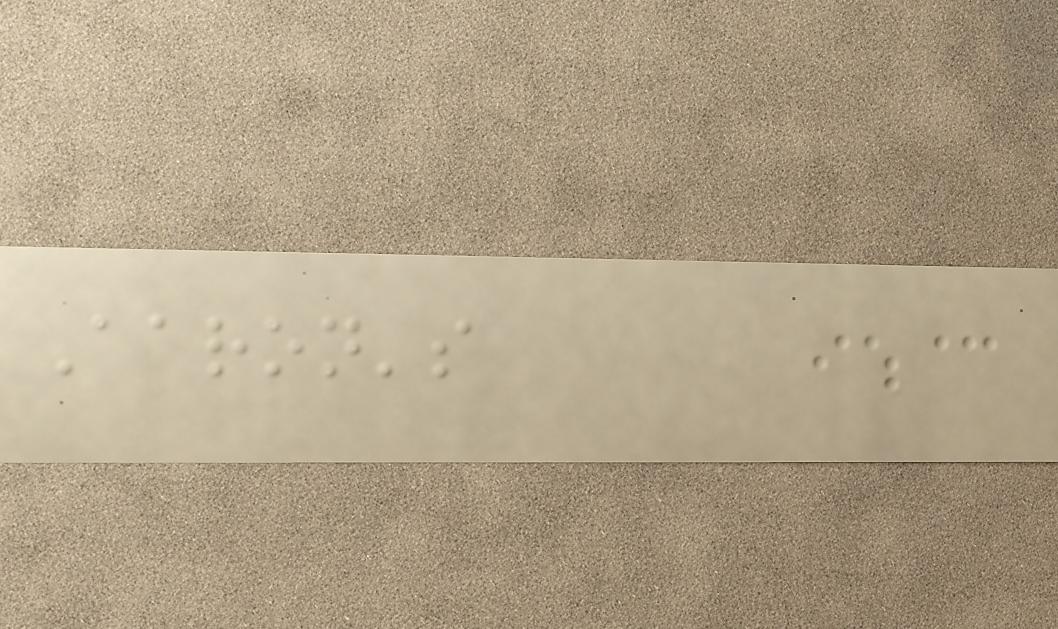Aaron's
